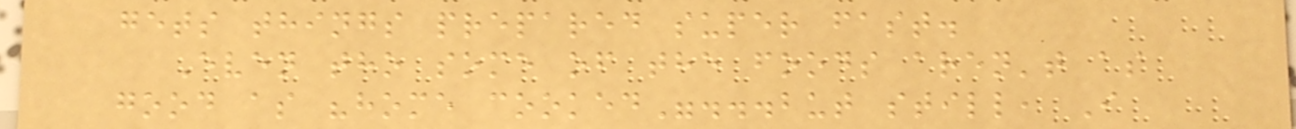gets things prepared super fast.
Even tho some of the foods aren't as
good as "home cooked"...but still, I
